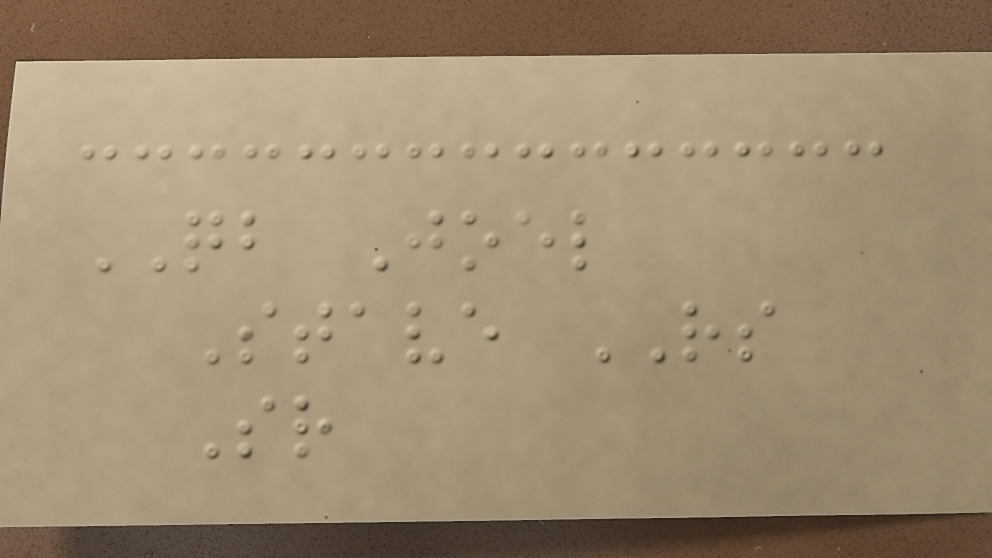QB Joel
Stave RS
Sr
